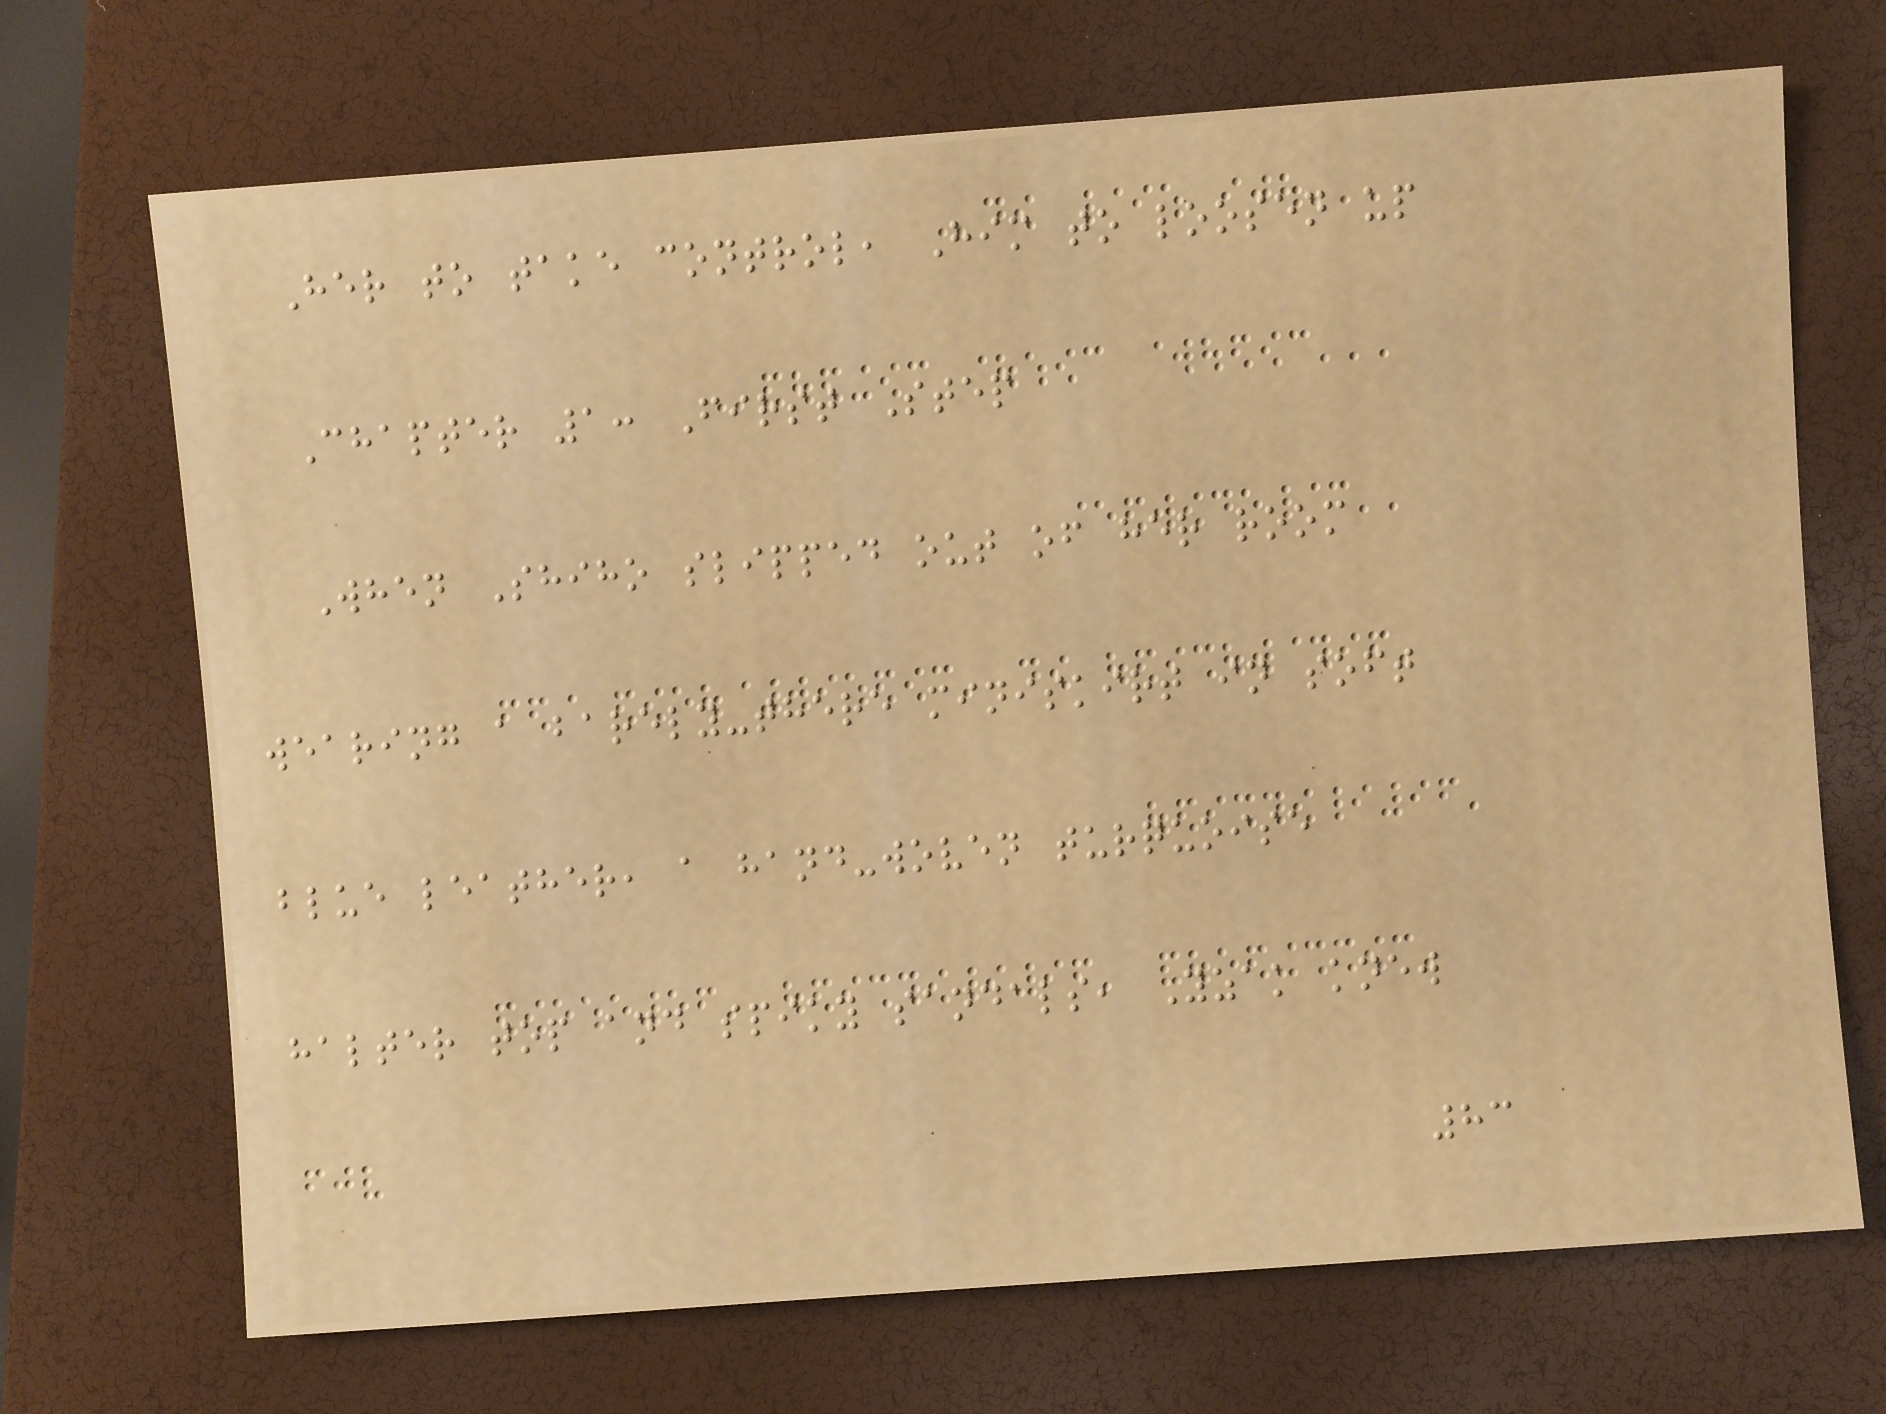Her to take control, Him to loosen up
Chapter 1: First Step
When Shiho slipped out of her room
wearing a barely-there miniskirt in soft
blue leather, a hand-woven turquoise
halter top and spiky sandals, Yzak knew
83
